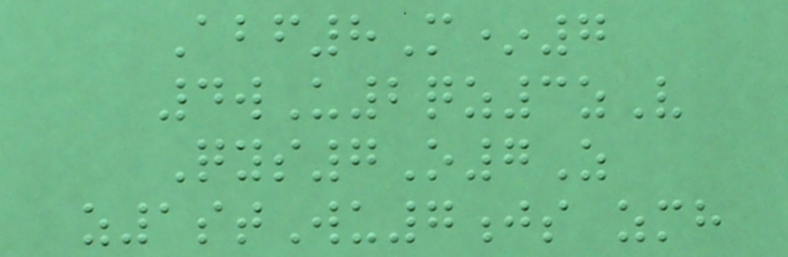Abf8M*7
4wU2qz3zV
Qys7O7Z
z1stWu7js zmh
